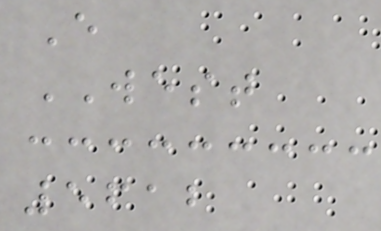E
WEST
5612
